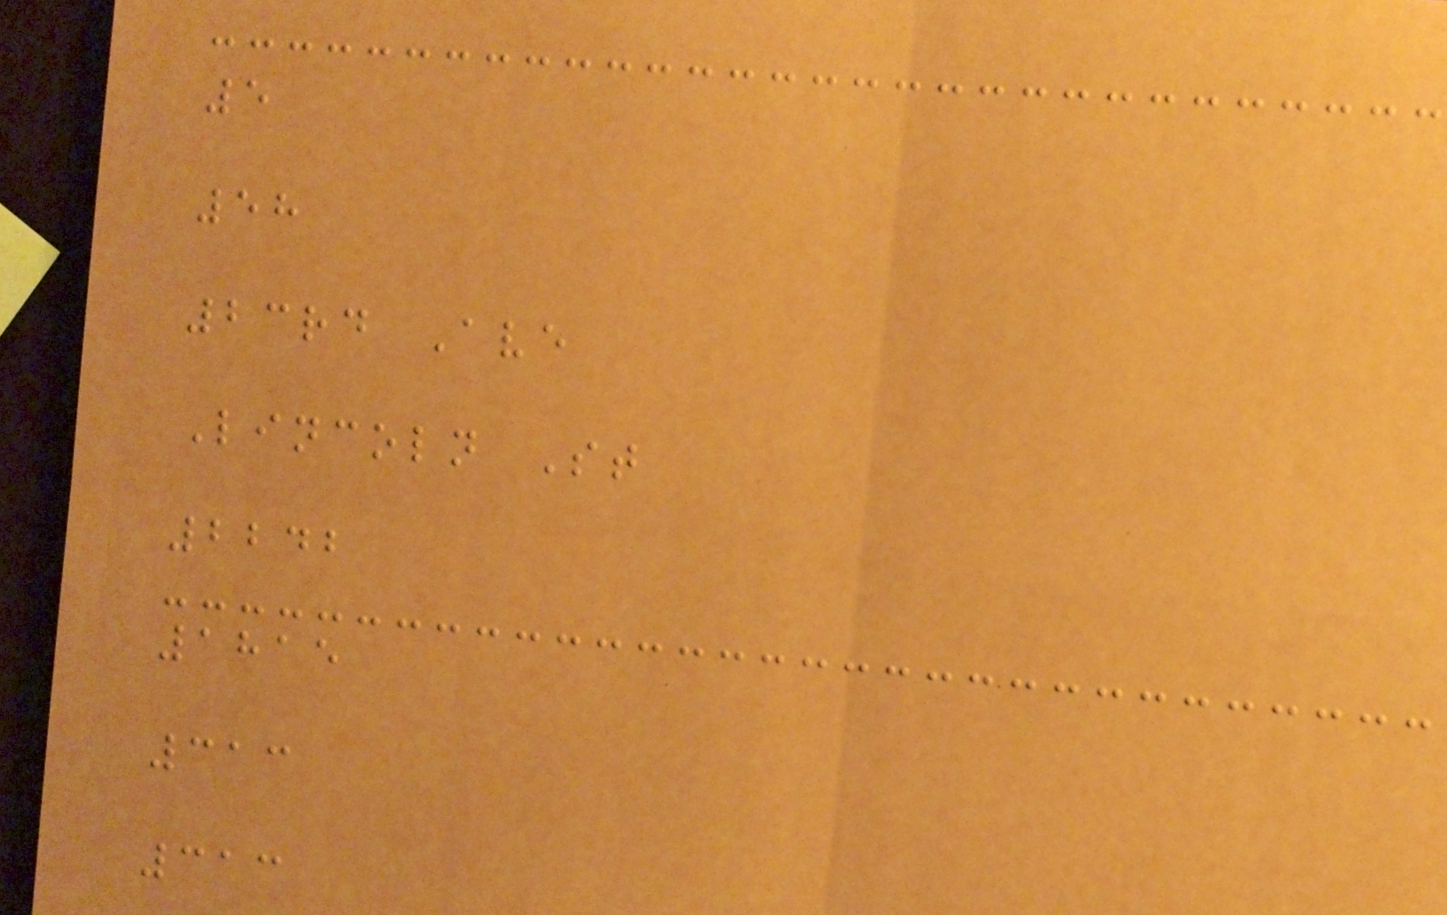5
58
23rd Ave
Lincoln St
2242
1815
313
313
